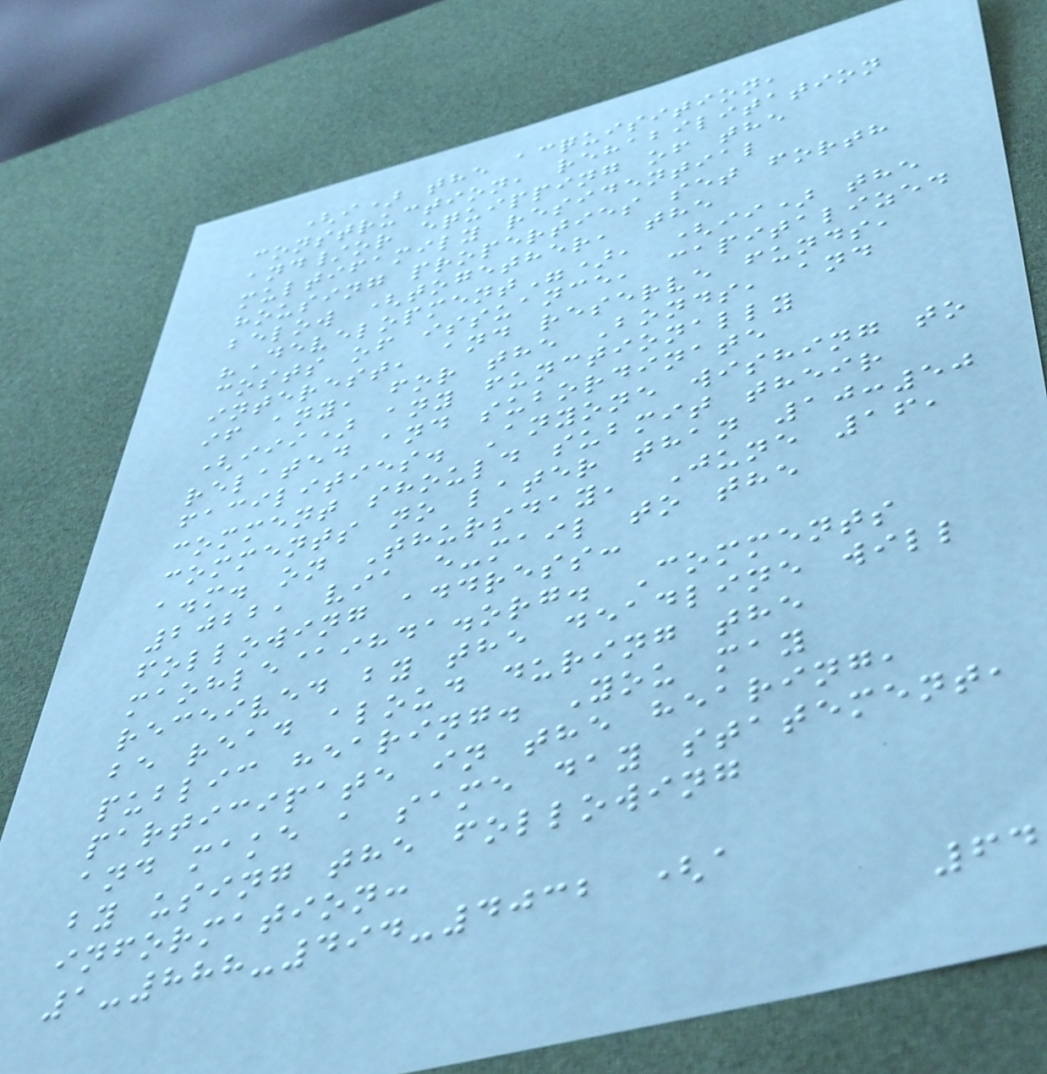(i) the acquisition,
construction, rehabilitation
and/or equipping of the
multifamily residential
housing properties set forth
below (together, the
"Development"), (ii) the
costs of issuance, capitalized
interest, and reserve funds,
if any, for the Bonds, and
(iii) any functionally
related and subordinate
facilities. Anyone wishing to
comment should submit their
comments no later than 10:50
a.m. on Thursday, June 16,
2022, via e-mail to the
following address:
maohle@ihda.org. Comments
received by the deadline will
be read aloud during the
public hearing. You may
participate in the hearing,
and make a same day statement,
by using the following
information:
1-888-494-4032 (a
64
